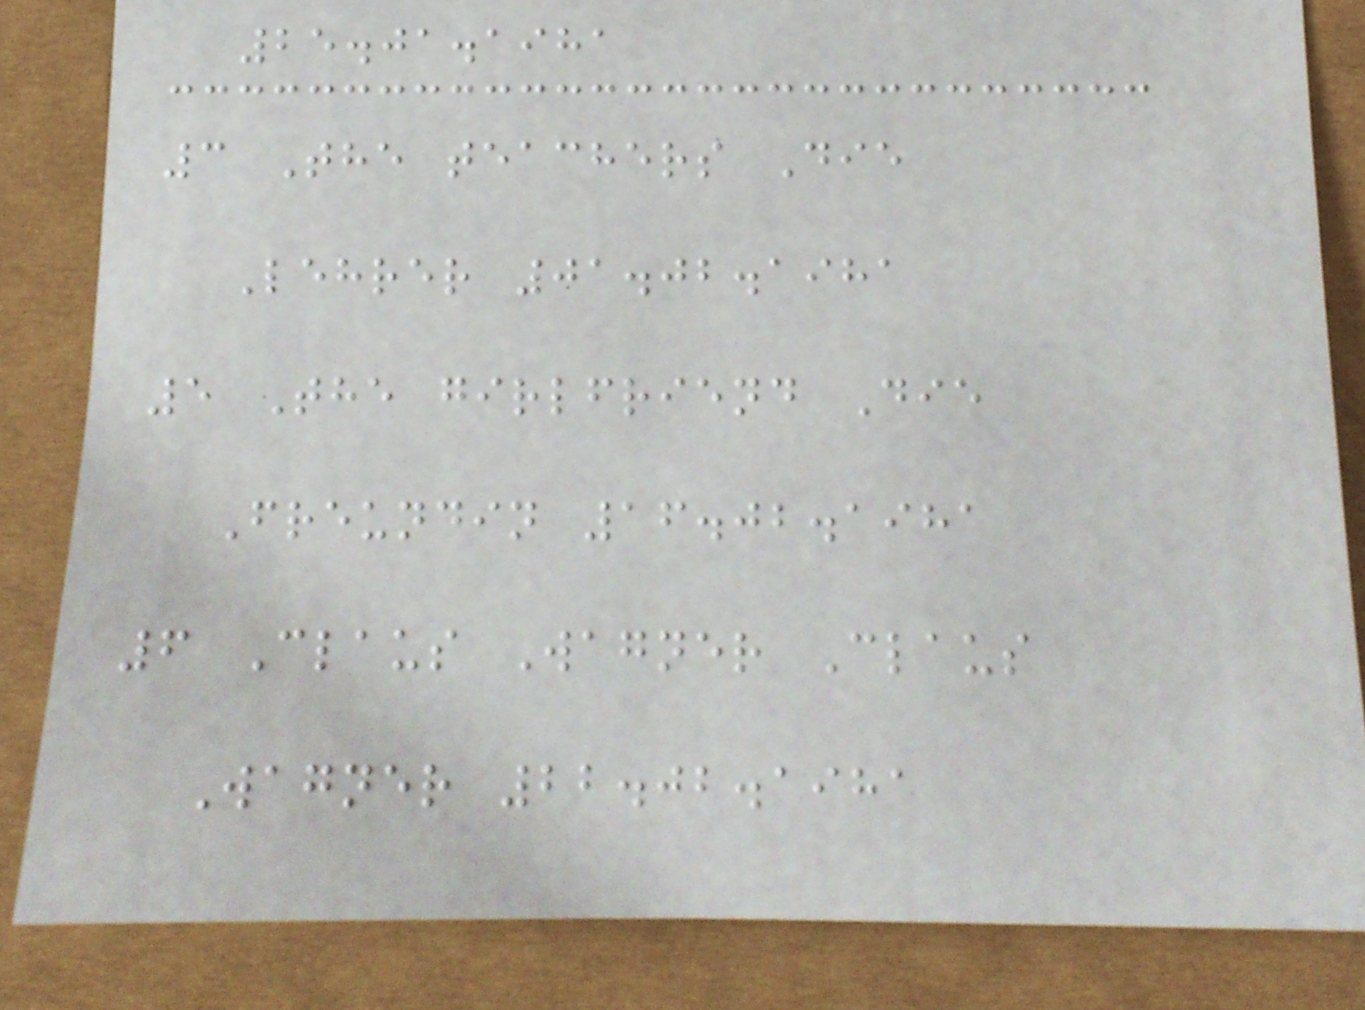25.01.1981
3 The teachers Die
Lehrer 01.02.1981
5 The girlfriend Die
Freundin 16.02.1981
6 Claus Wagner Claus
Wagner 22.02.1981
